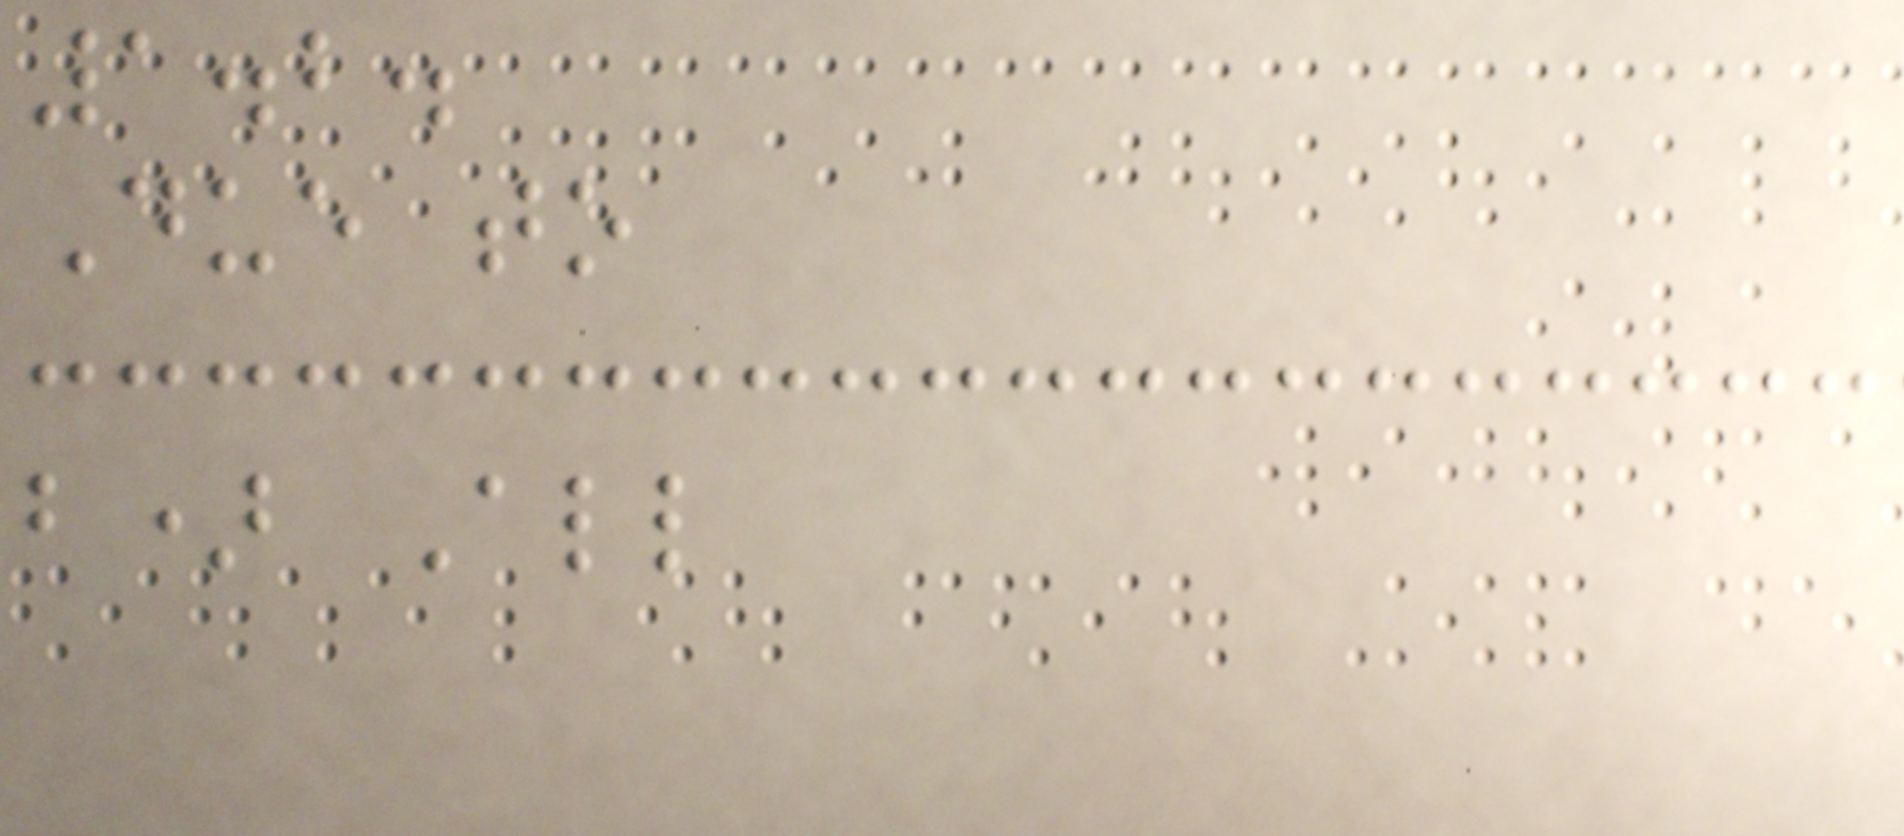1.2.
Due to
b) All
